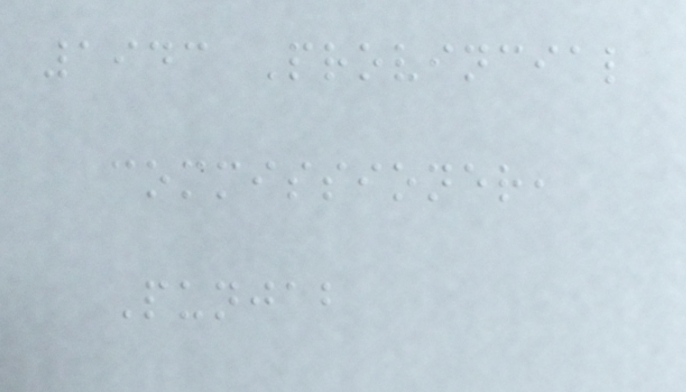1943 Provincial
commissioner,
Punjab
